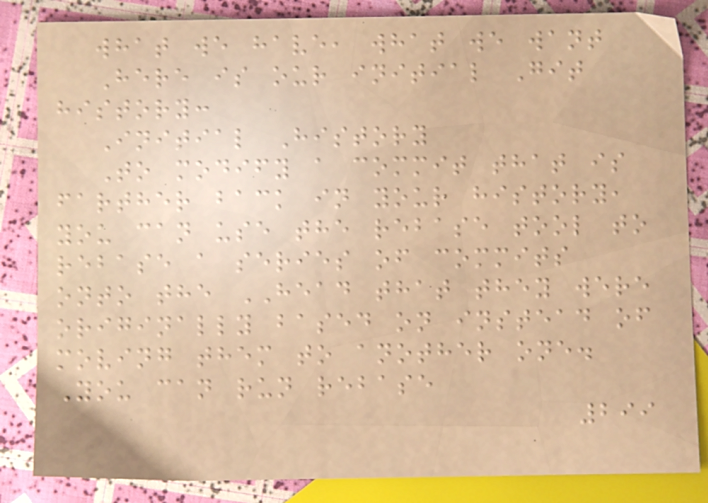what we have, what we want
Here is our initial Git
history:
Initial History
To modify a commit that is
farther back in your history,
you can use the rebase tool to
rebase a series of commits
onto the HEAD that they were
originally based on instead of
moving them to another one.
You can run rebase
299
